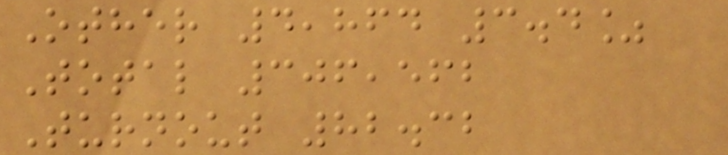Other 4,864 3.4%
Total 306,562
Turnout 82.32
